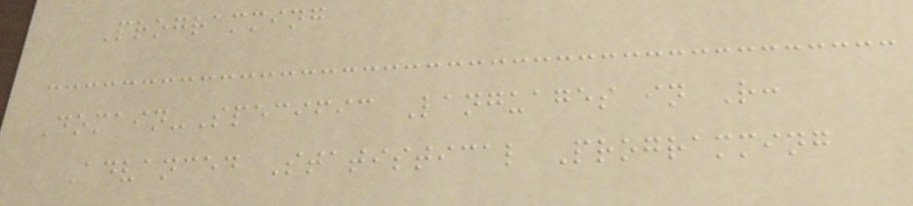Programming
Domain-Specific Languages in R:
Advanced Statistical Programming
